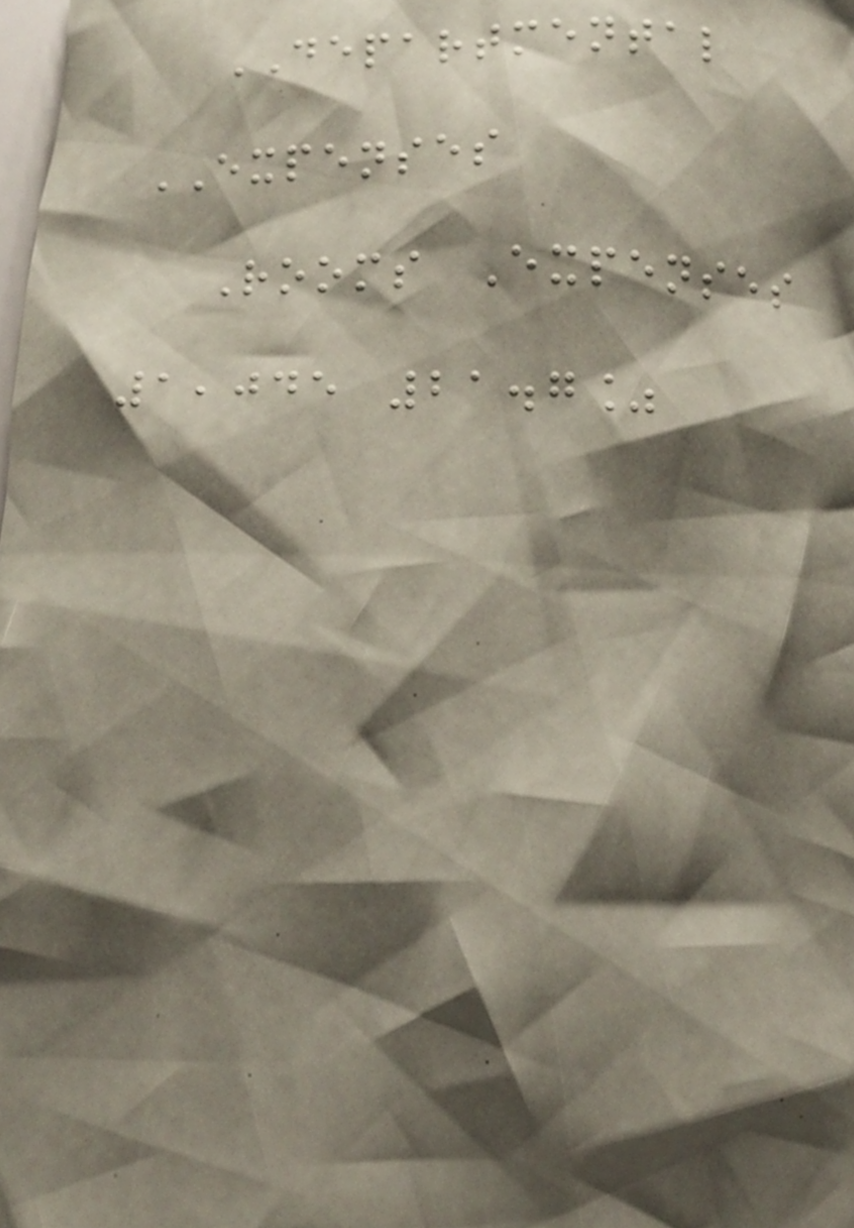DEPARTMENTAL
EXPENSES
Rooms Expenses
1,045 21.7%
